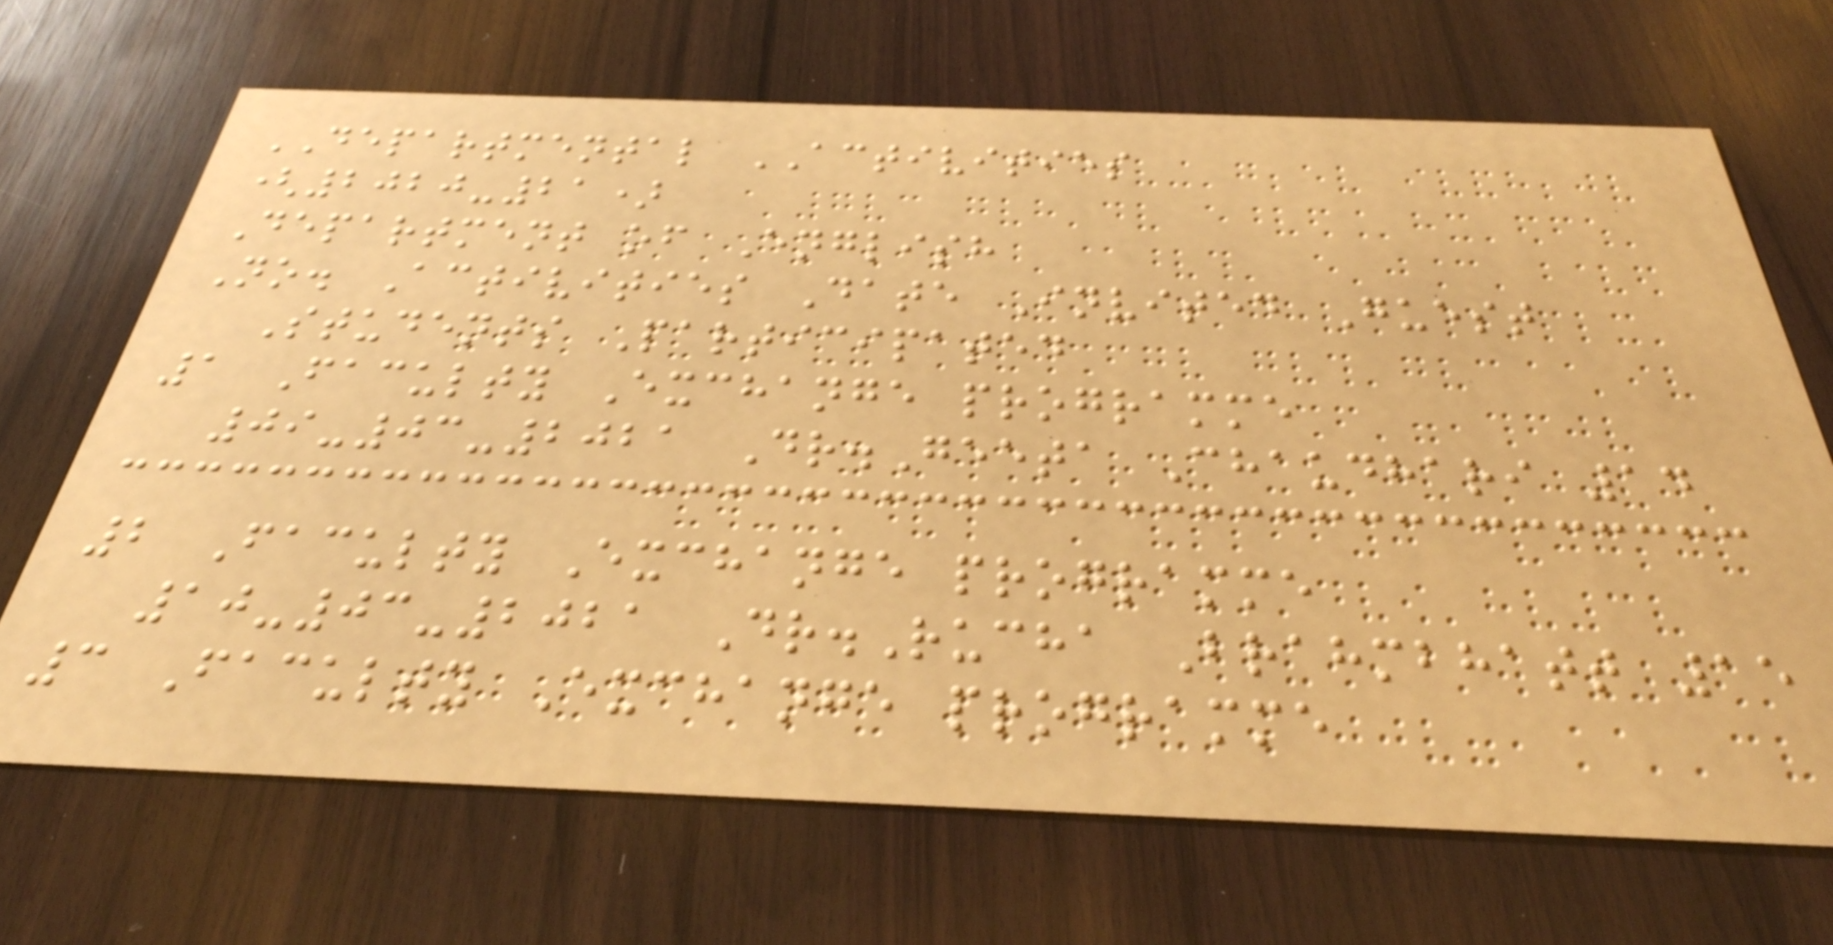DEPARTMENTAL ACTIVITIES
(2020-21)
Department of English
No. Activities Date Invited Guest
Students Participated
1 Faculty Exchange programme
09-03-2021 Dr.Geeta Chaudhari 14
2 Faculty Exchange programme
10-03-2021 Dr.Rucha Brahmbhatt 15
3 Faculty Exchange programme
